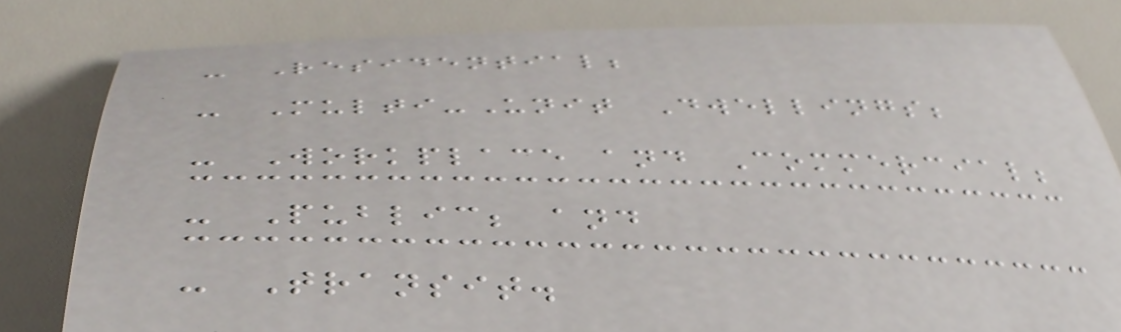- Residential;
- Multi-Unit Dwellings;
- Workplace and Commercial;
- Public; and
- Transit.
